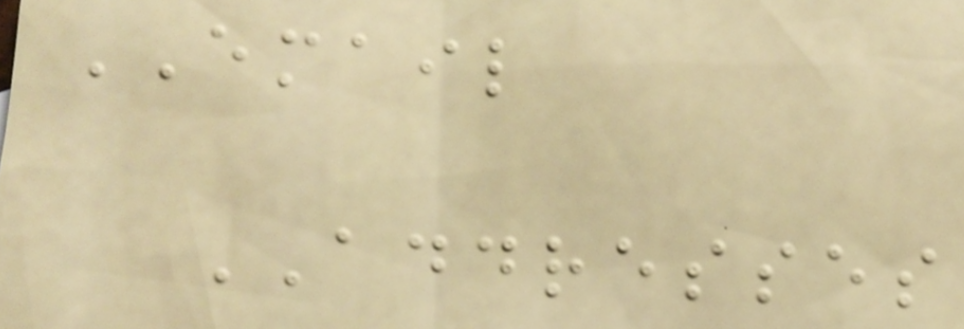EMAIL
ADDRESSES
